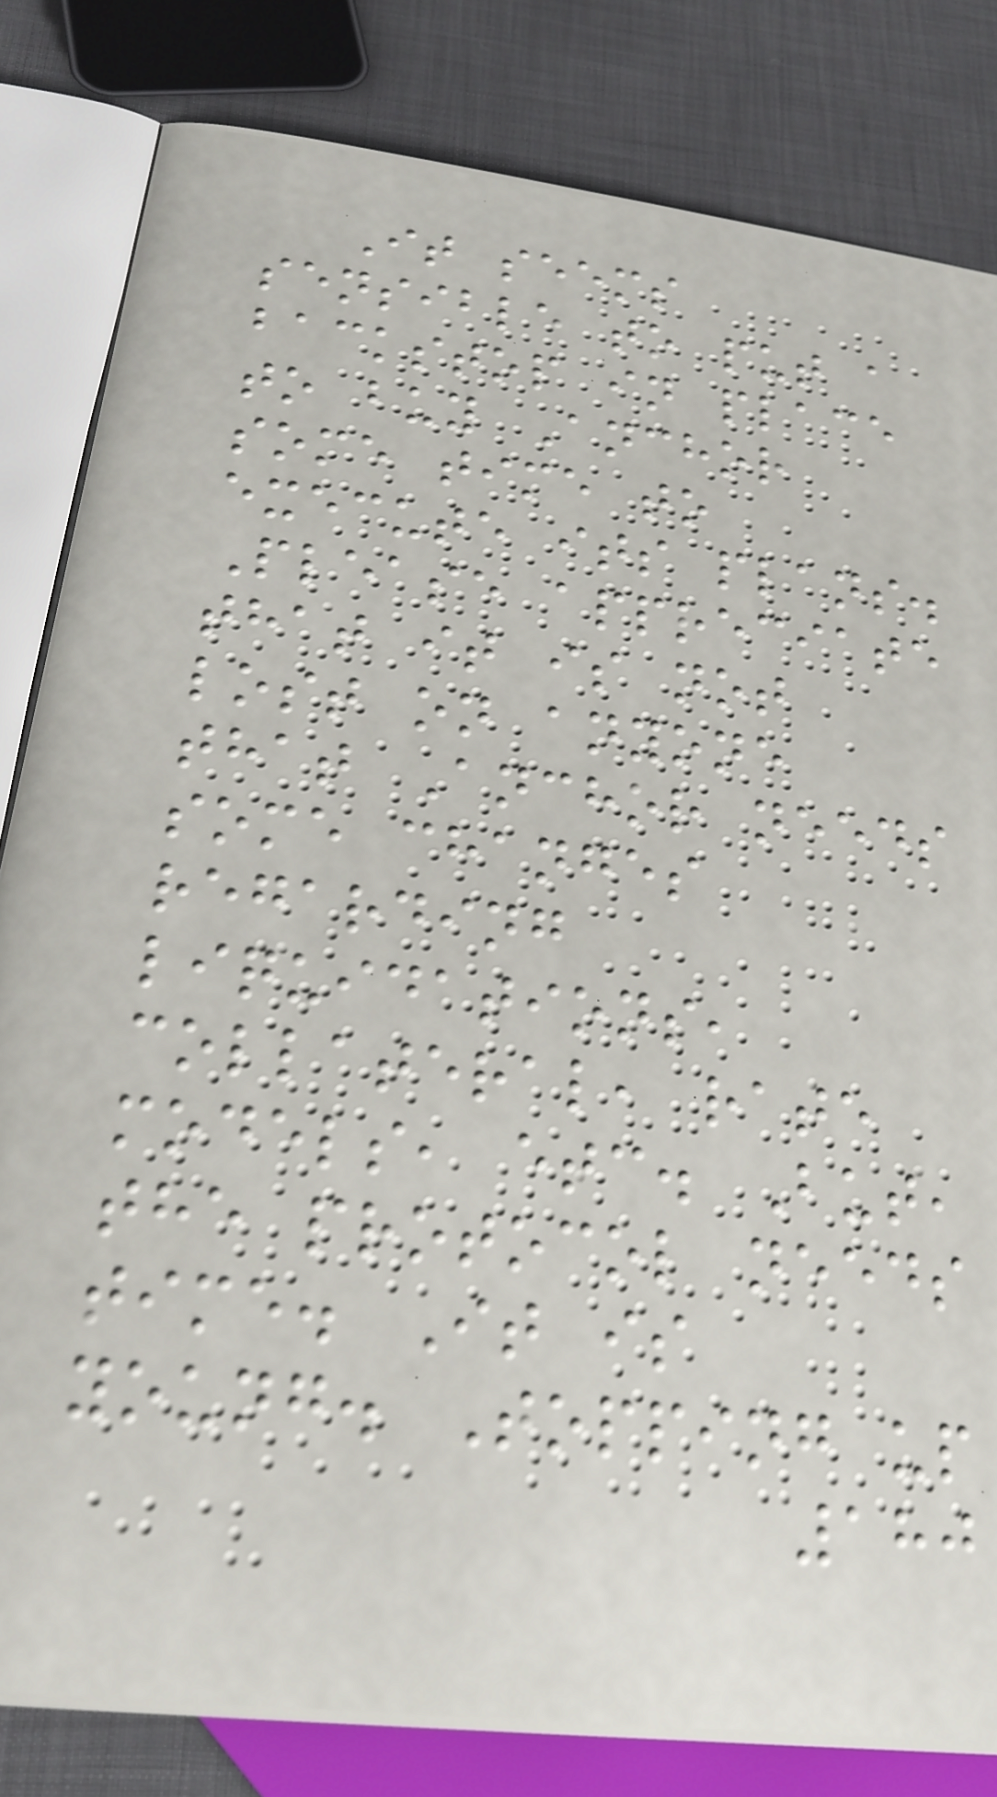It seems
sensible to put a
backstop in place
to buy Anchor
some time to
execute its plans.
Please appreciate
that it is not
lost on anyone
that Anchor needs
some changes
regarding
liquidations,
collateral, rate
models, etc. But,
the protocol needs
time. It is
young. Topping up
180
